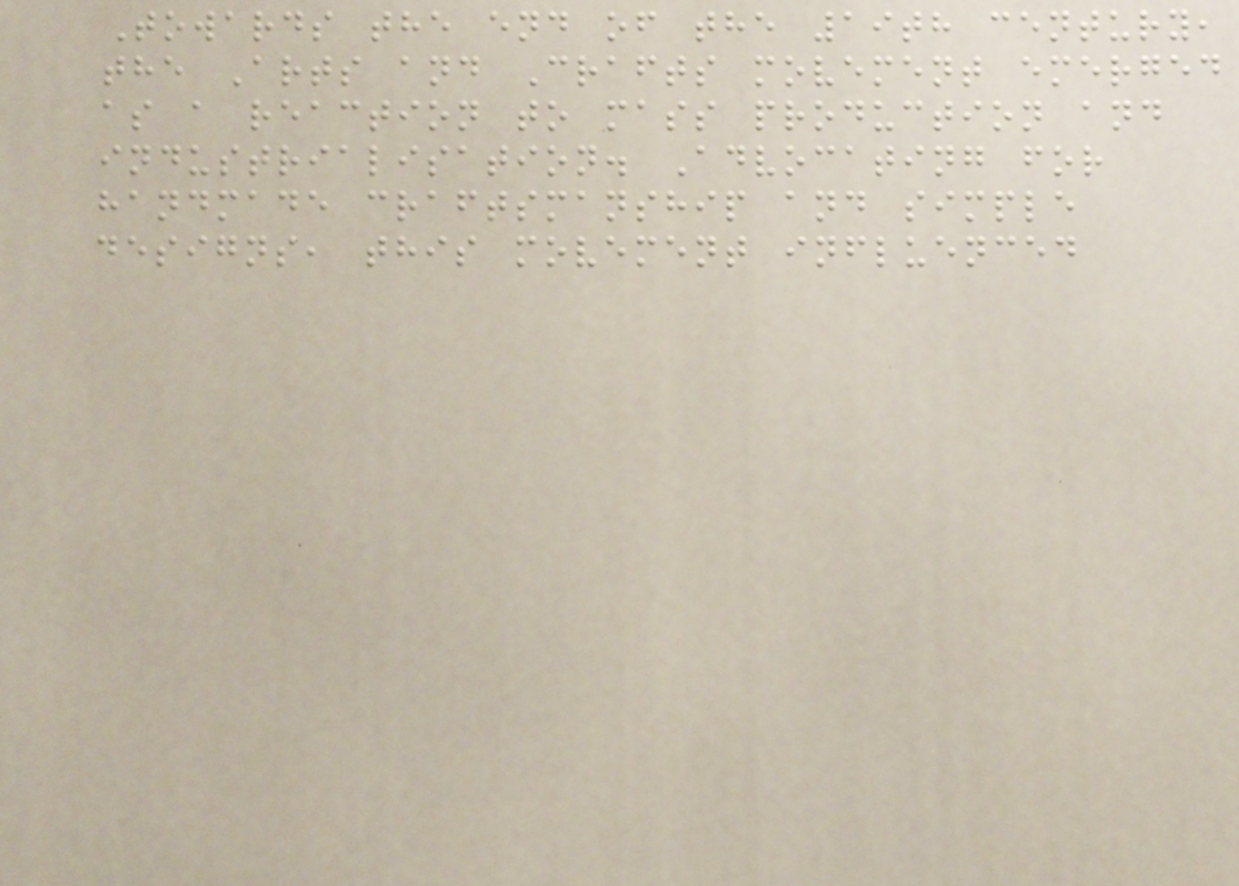Towards the end of the 19th century,
the Arts and Crafts movement emerged
as a reaction to mass production and
industrialisation. Advocating for
handmade craftsmanship and simple
designs, this movement influenced
